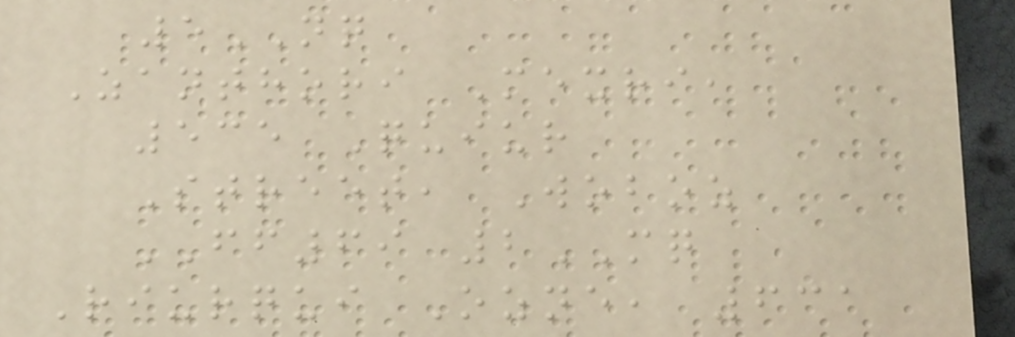5NQ
Zanthori Mexri,
535 Quiur
Street, Woboz
FF69 2MQ
Riurqui Ozne, 631
